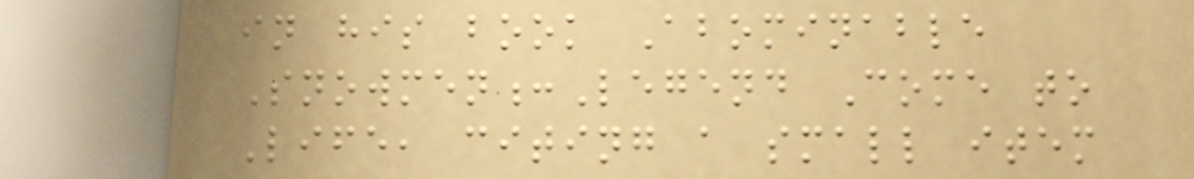in his book Abominable
Snowmen:Legend Come to
Life, citing a small item
